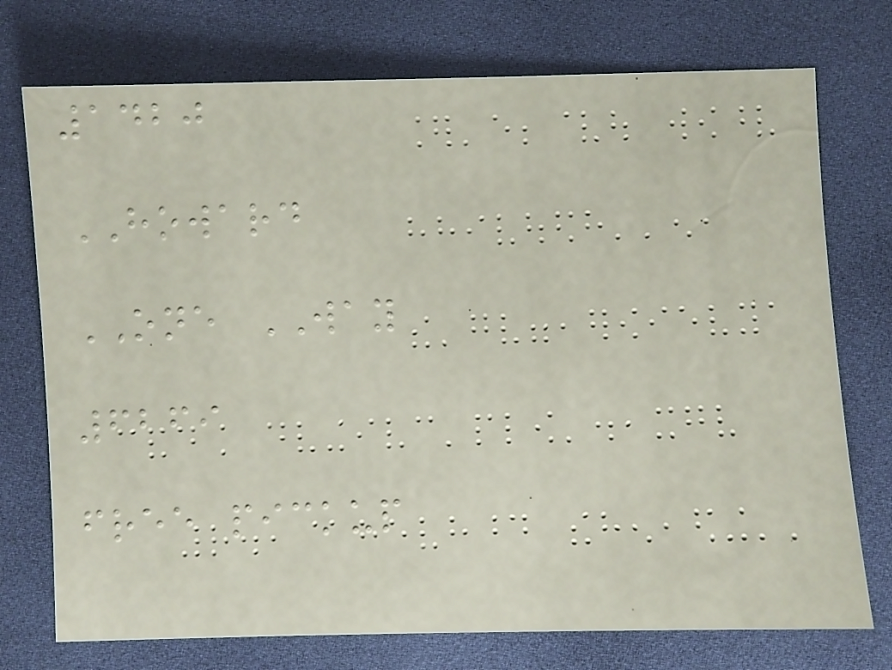1420
HOWARD
ONE WAY
6269
free pickup
